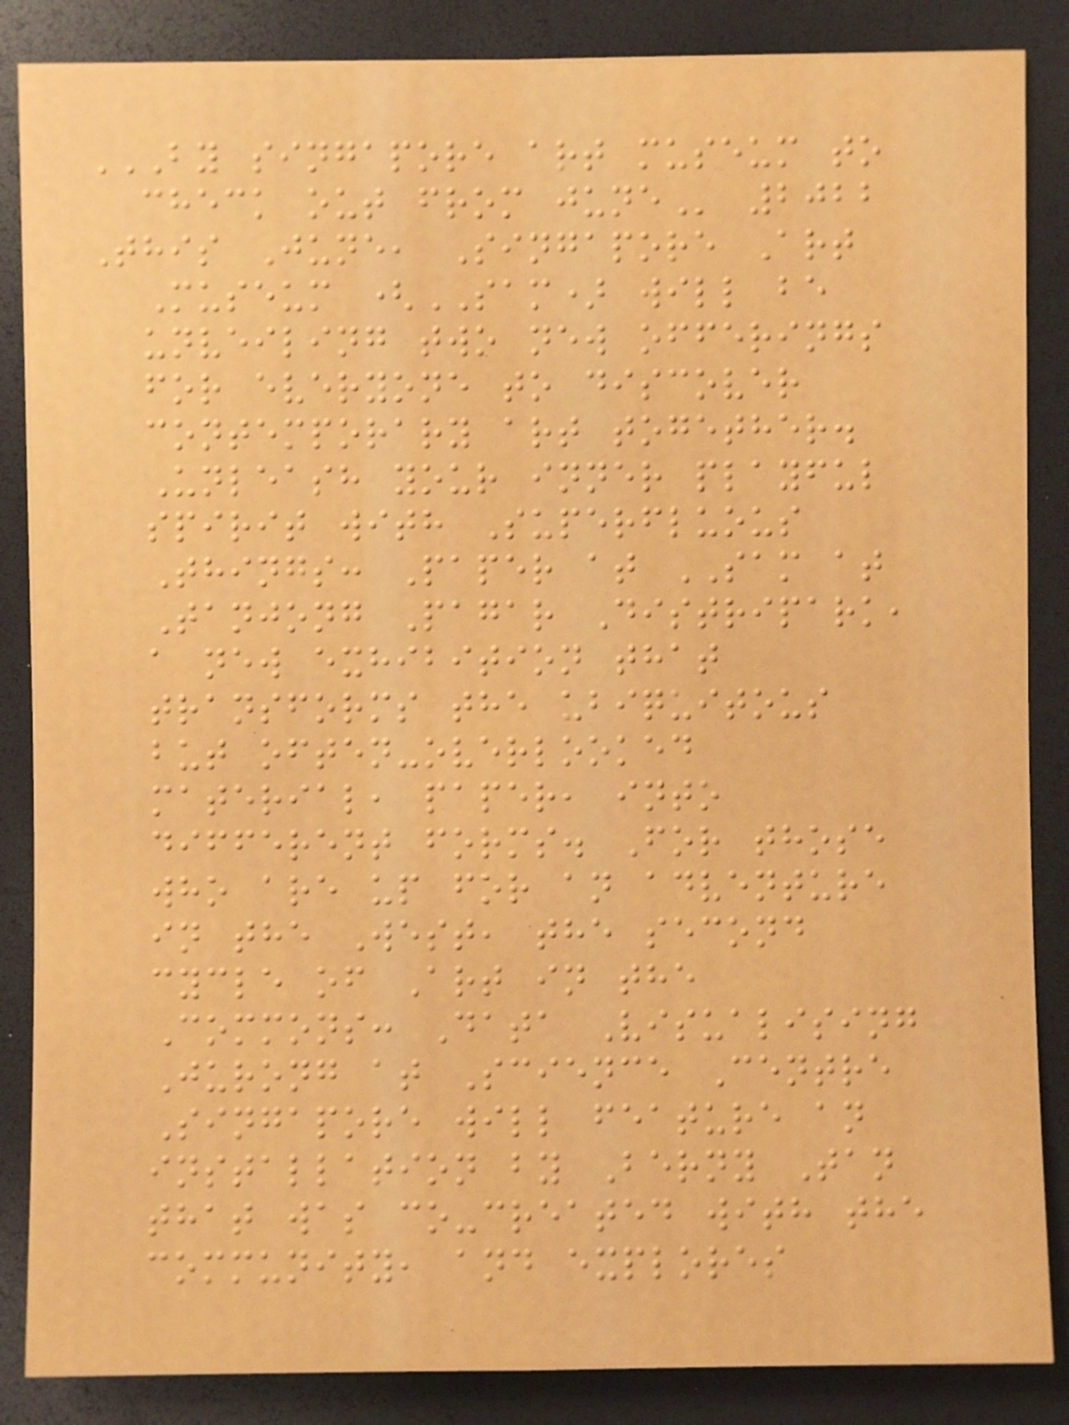BY SINGAPORE ART MUSEUM TO
CHECK OUT FROM JUNE 2022
This June, Singapore Art
Museum (SAM) will be
unveiling two new offerings
for everyone to discover
contemporary art together.
Unleash your inner playful
spirit with Superfluous
Things: Paper at SAM at
Tanjong Pagar Distripark,
a new exhibition that
transforms the ubiquitous
but often-overlooked
material, paper, into
different forms. For those
who are up for an adventure
in the West, the second
cycle of Art in the
Commons: Data Visualising
Jurong at Science Centre
Singapore will feature an
installation by Berny Tan
that was co-created with the
community, and explores
